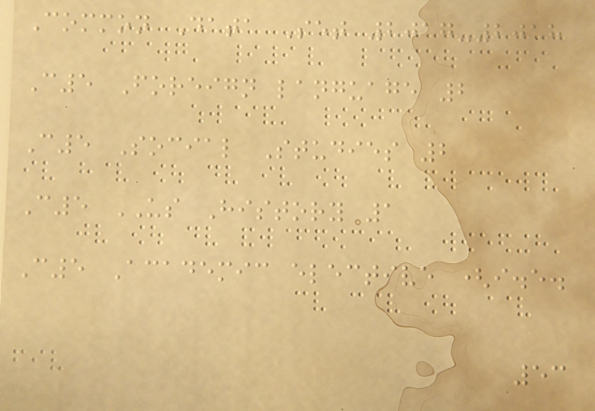Common Data Set 2017-2018
C5 Foreign language 2
C5 Social Studies 2
C5 US History 1
C5 Academic elective (i.e.
53
